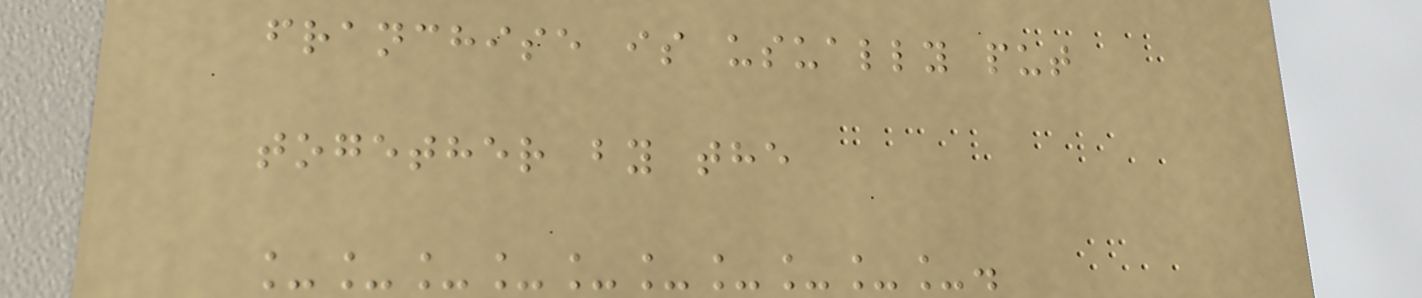franchise is usually put
together by the
__________.
